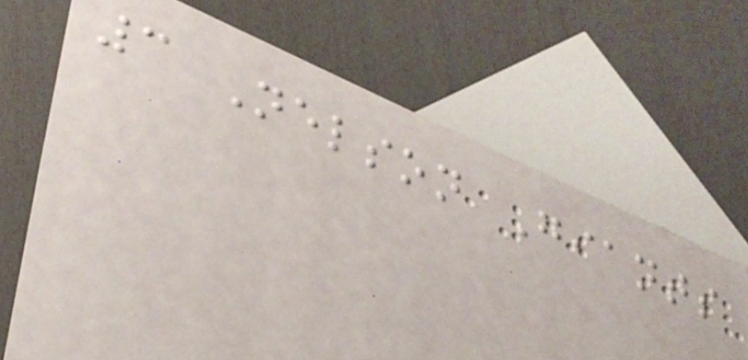3 Nelson Giants
